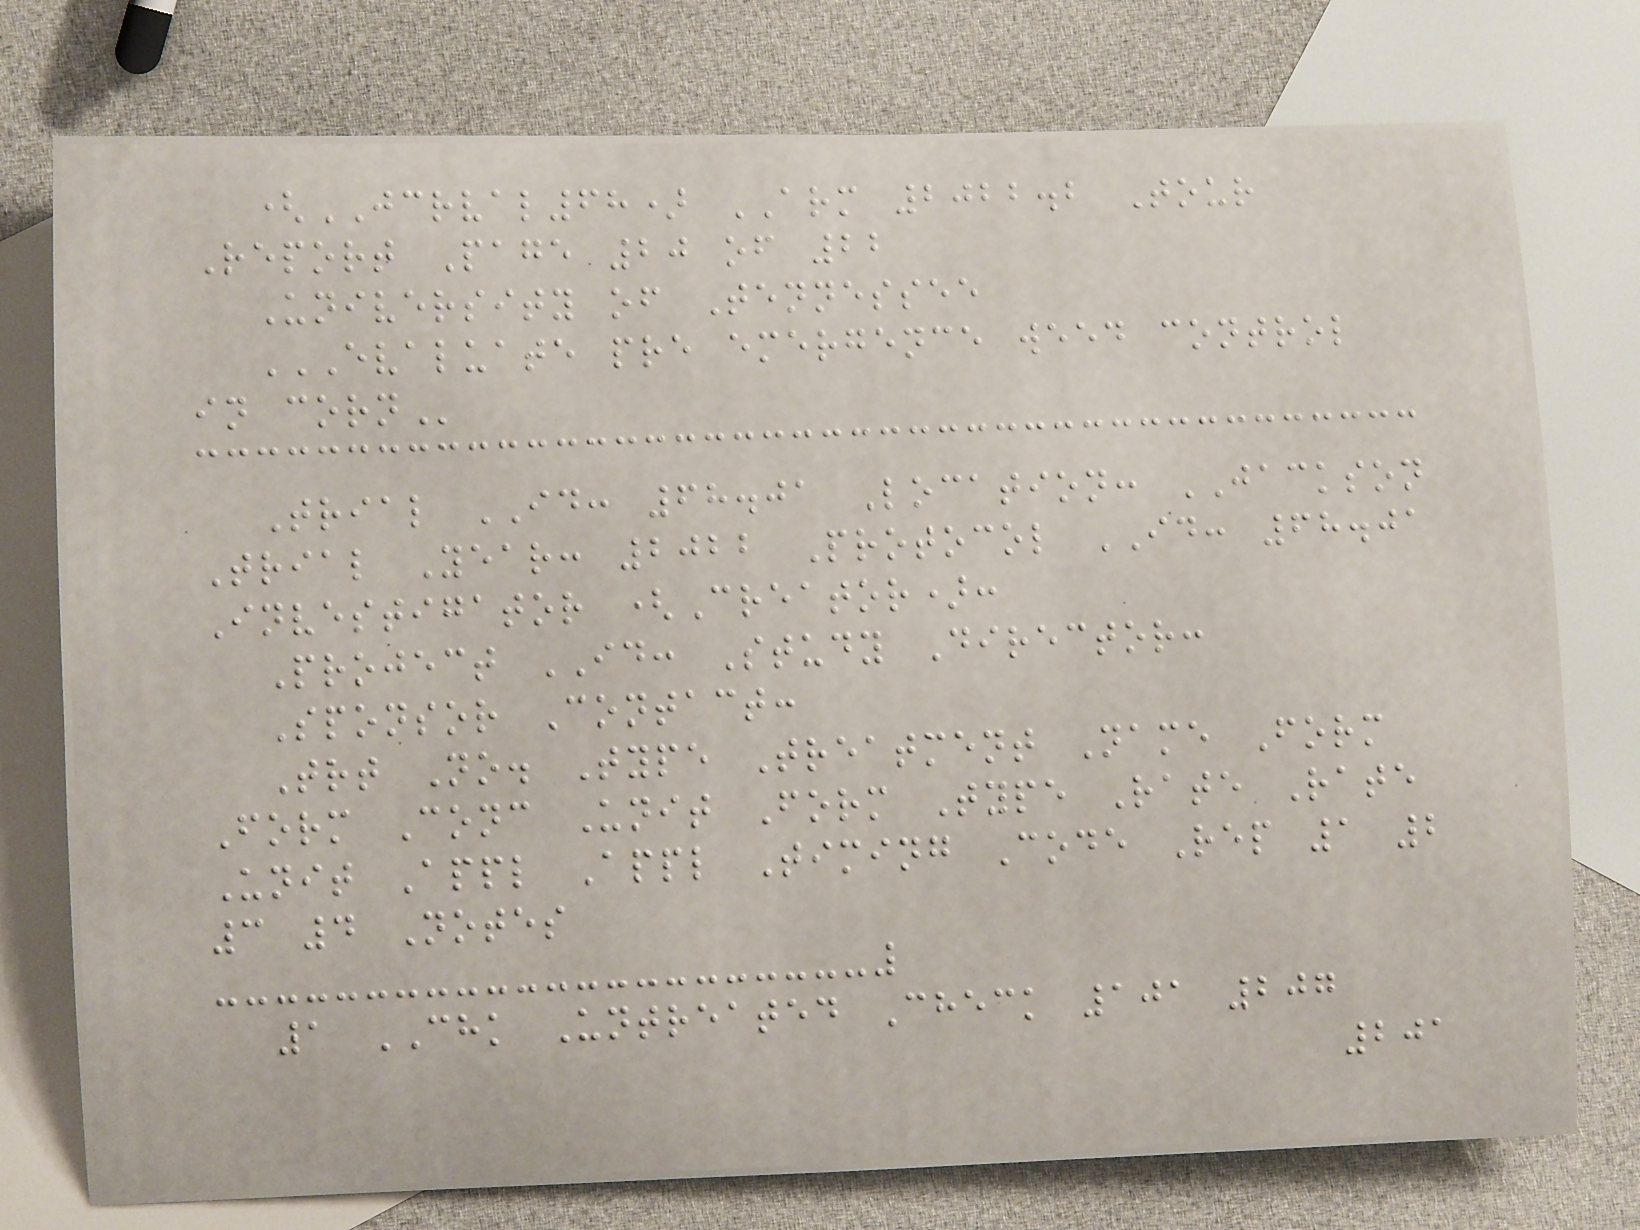(JCRVAL68) ARM 2022.2 Tour
Report Page 20 of 22
University of Tennessee
EVALUATE PRE EMERGENCE WEED CONTROL
IN CORN
Trial ID: 68.01 Location: JACKSON
Trial Year: 2022 Protocol ID: 68.01
Investigator (Creator):
Project ID: Study Director:
Sponsor Contact:
Trt No. Type Treatment Name Form
Form Conc Unit Form Type Rate Rate
Unit Appl Appl Timing Code Rep 1 2
3 4 Notes
1 CHK Untreated Check 101 207
201
